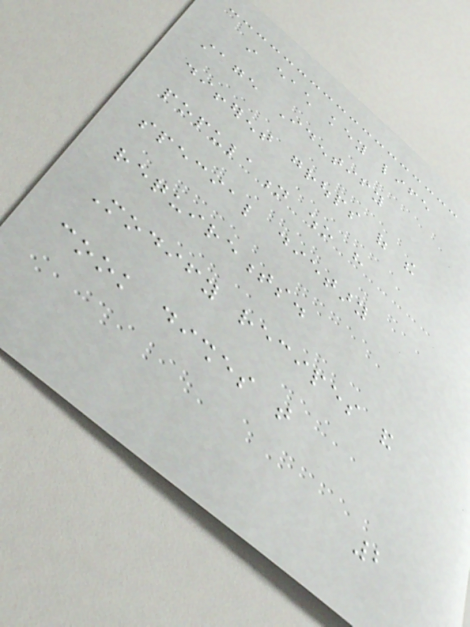in each key life
stage Identify
different groups of the
population who have
special dietary
requirements.
Modify recipes and
cook dishes that
2
